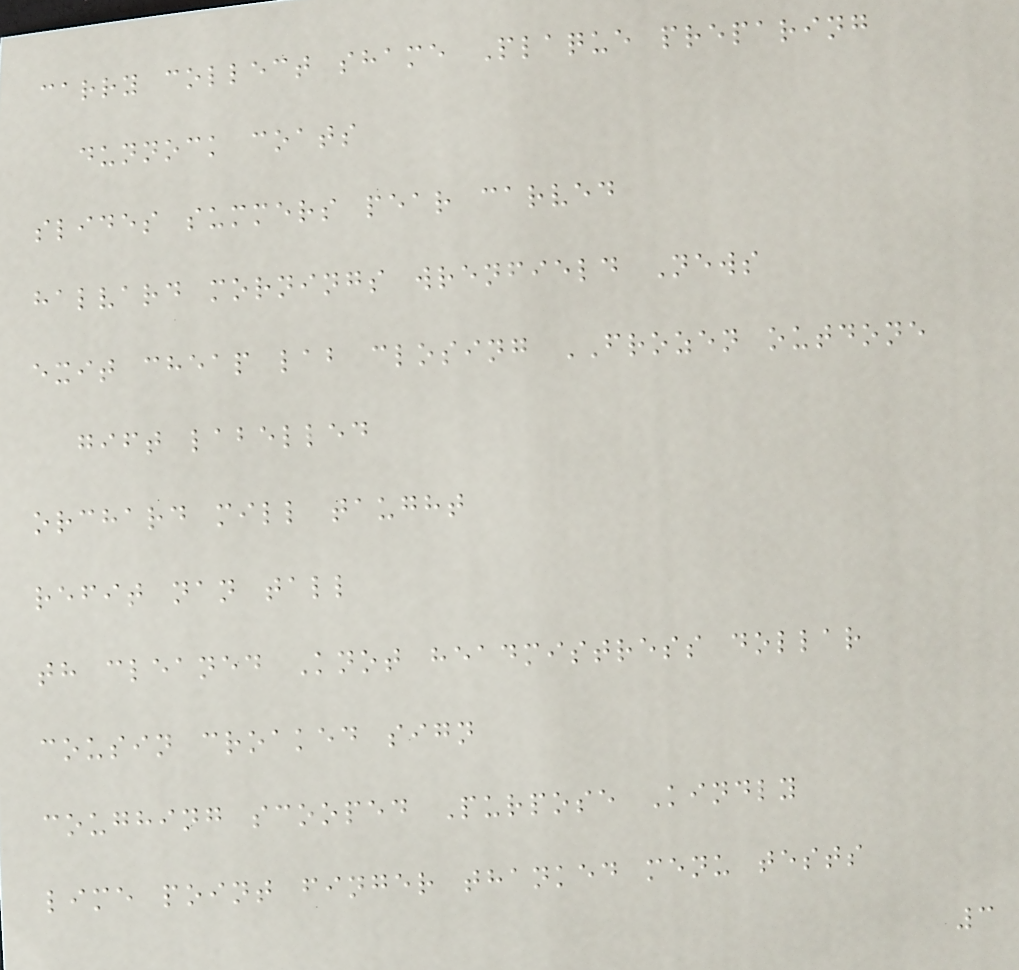carry collect shame Plaque preparing
dunnock coats
slides summers pear carved
halvard mornings wrenfield News
exit cheap lab closing FROZEN outdone
gift labelled
orchard mill taught
refit nan tall
th cleaned Knot headmistress dollar
cousin croaked sign
coughing scooped Purpose Kindly
lime point finger thanked menu tests
3
